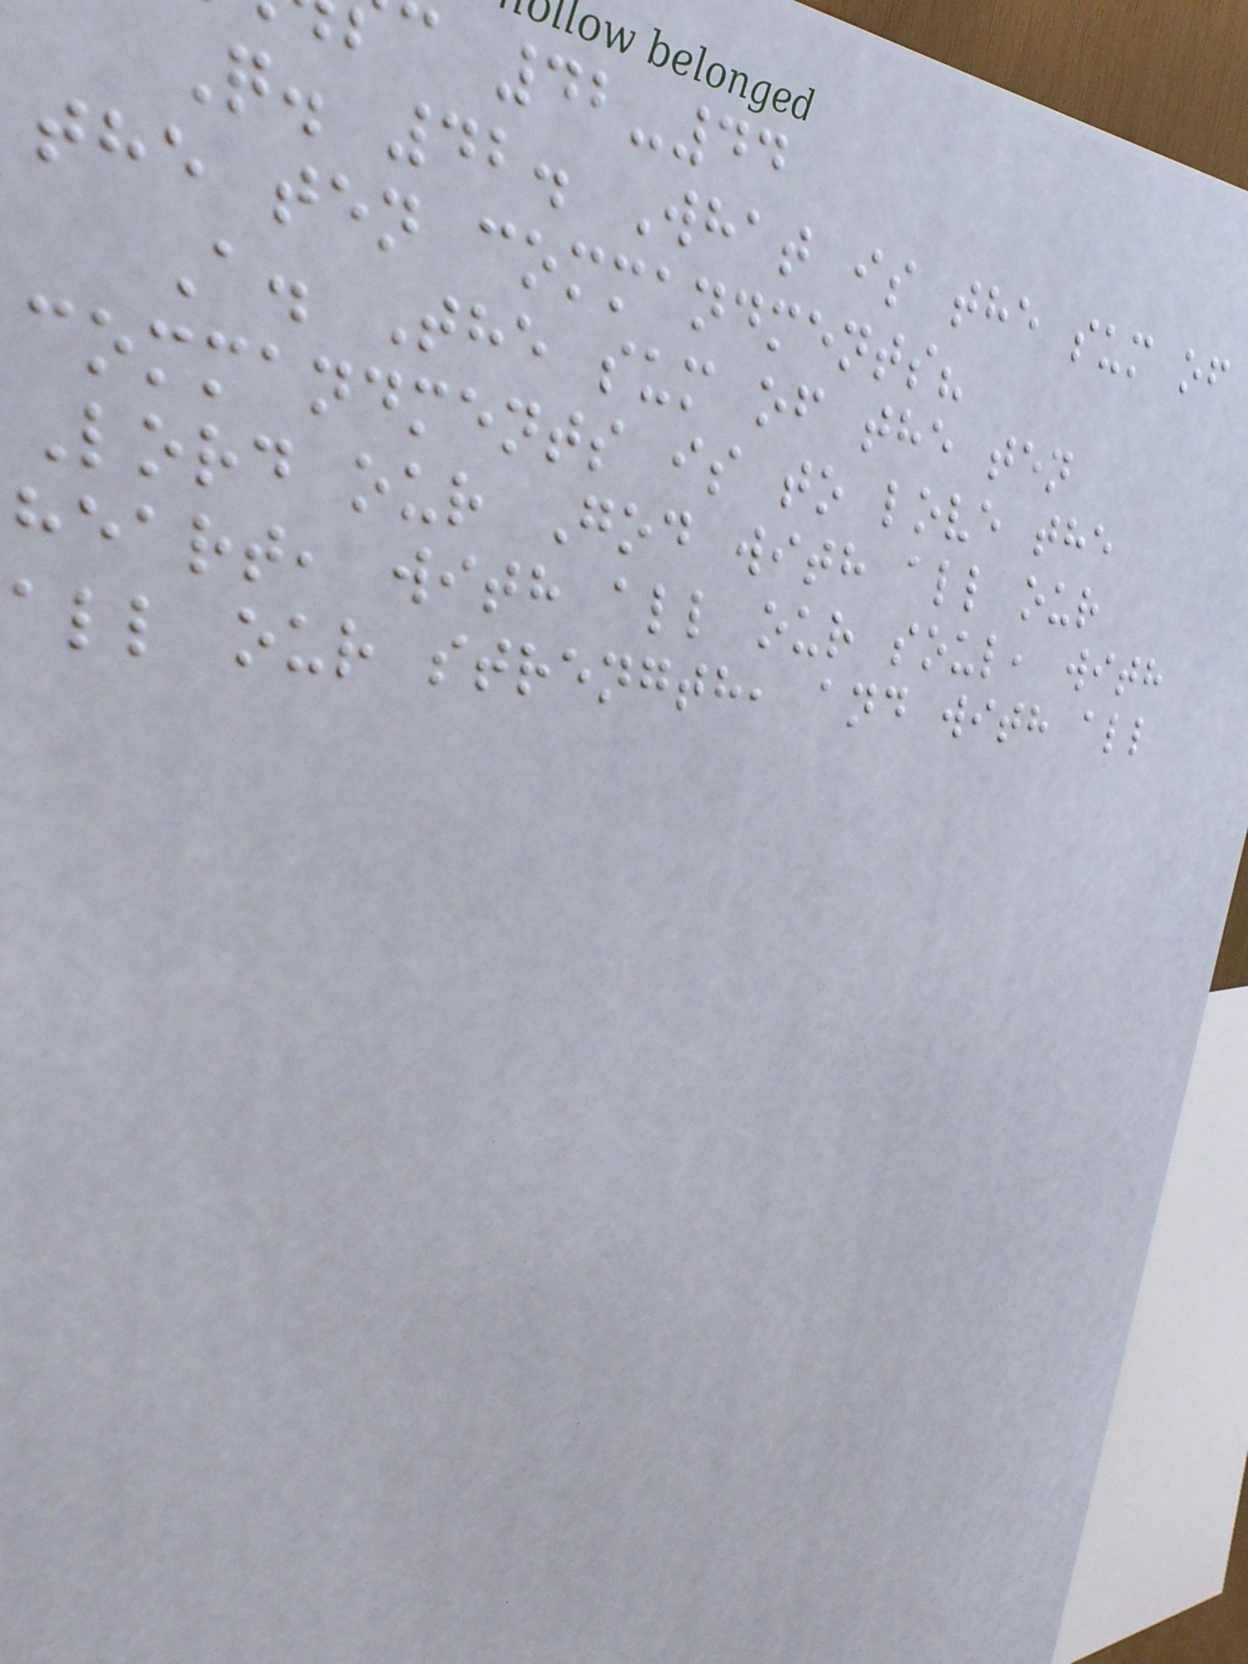c 42-44
Q. 42. What is the sum of
the ten commandments?
A. The sum of the ten
commandments is to love the
Lord our God with all our
heart, with all our soul, with
all our strength, and with all
